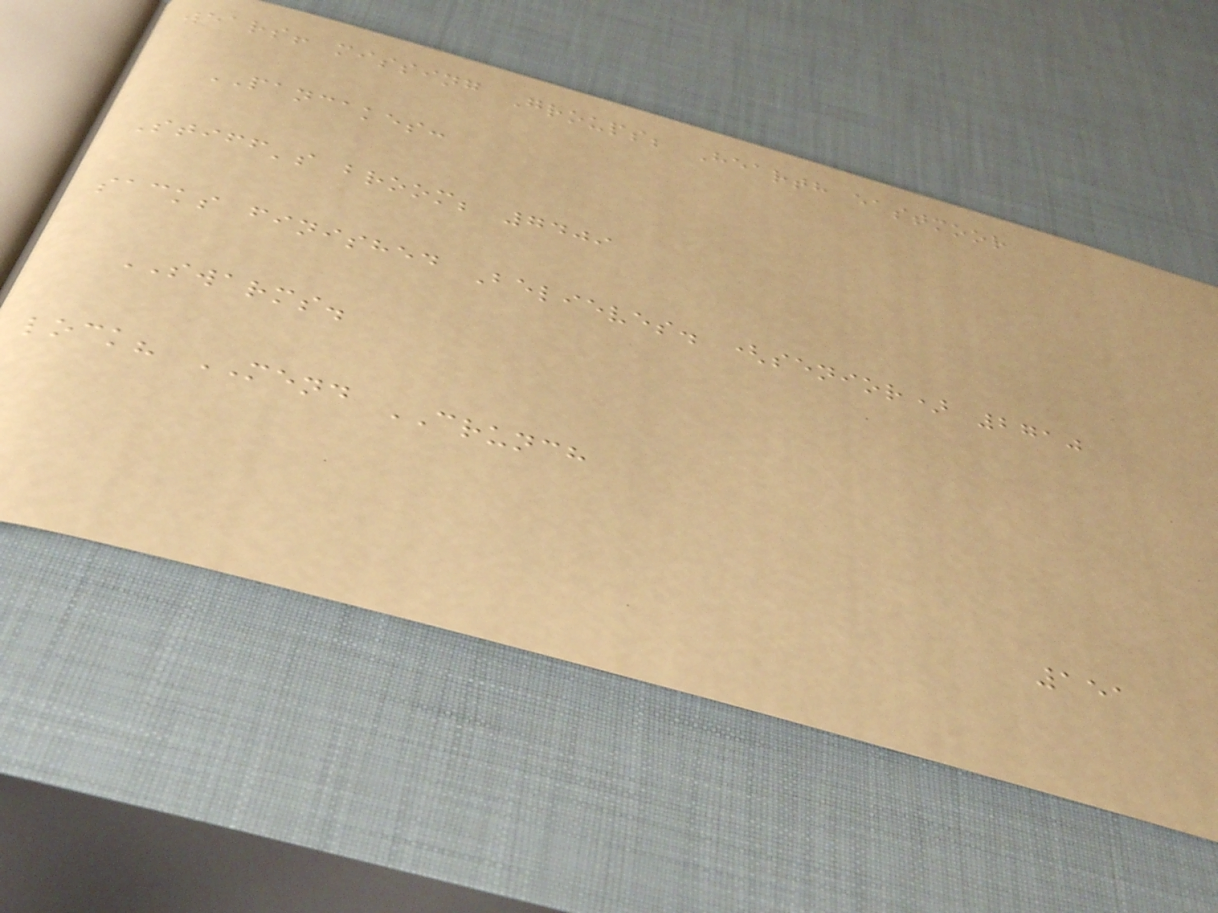wears! missing Groups; Hearth eastmoor
PANCAKES:
Stiff's broom; 7409
sacks finished Believes. (senior) 2710
SWARMS.
lock? MEND CRUNCH
151
